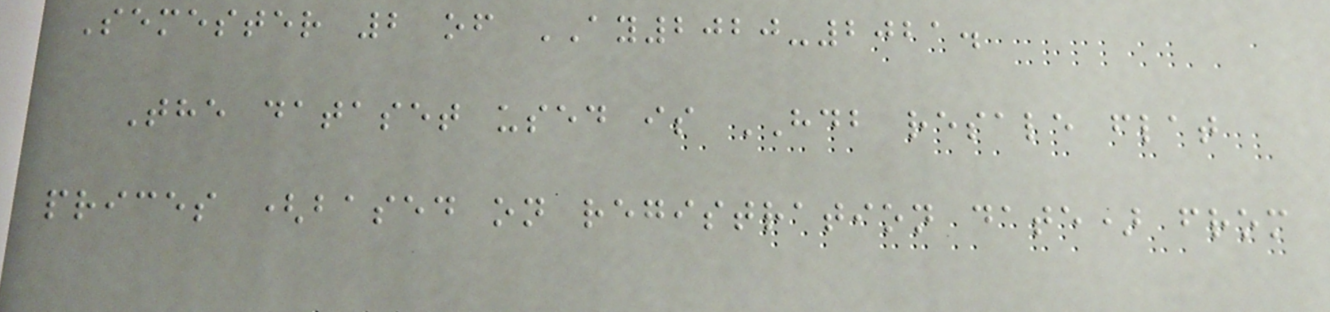Semester 2 of AY2020-2021.
The dataset used is HDB resale flat
prices (based on registration date) from
